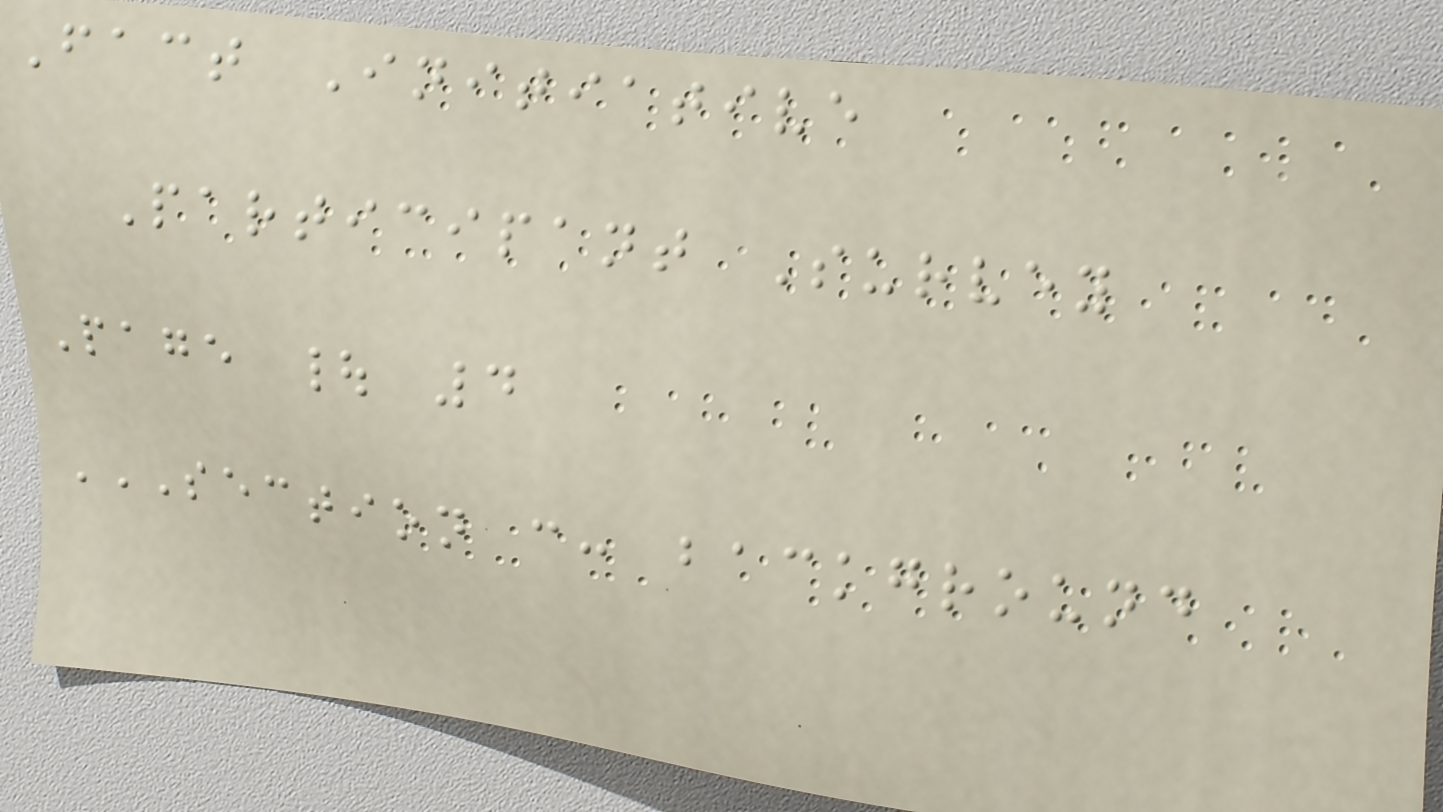Fact Initiative
Participant Survey
Page | 4
SECTION C: BACKGROUND
